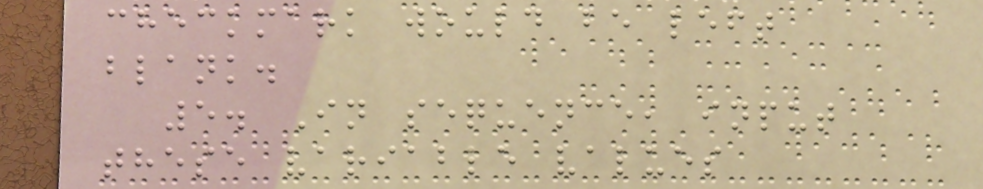checkmark would be left
blank.
5. In sequence, input
these variable values
